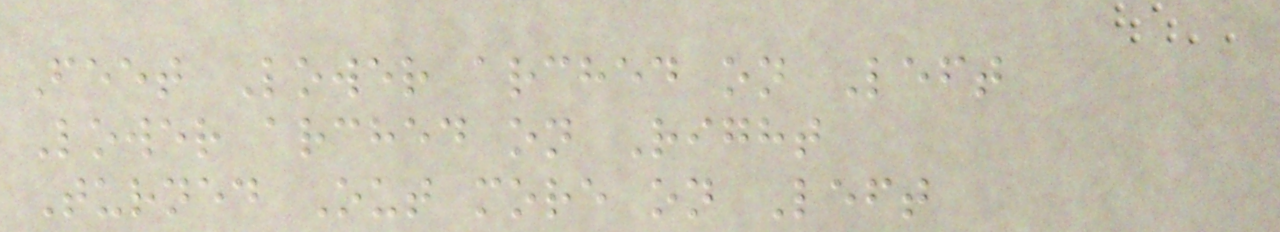Feet Lower arched on Left
Lower arched on Right
Turned Out more on Left
